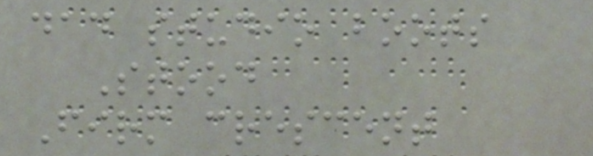dad studio boots
Stood
Firm crescent
